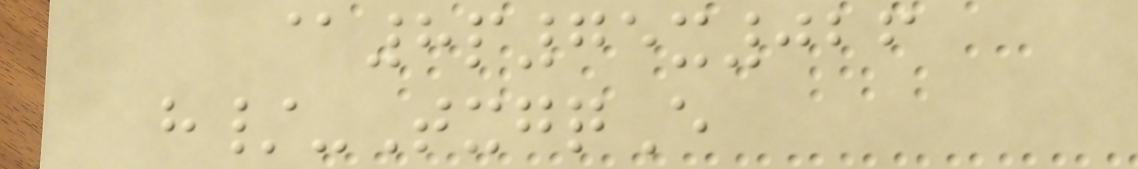@8p75x026
h/-TxgqE
